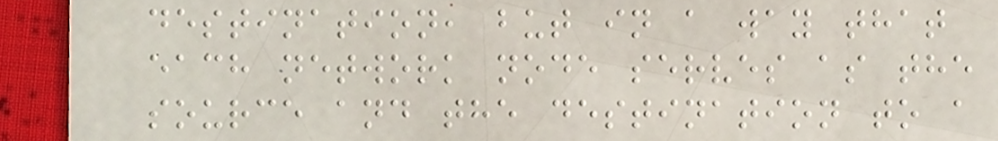destination, but in a way that
each network node serves as the
source and the destination to a
